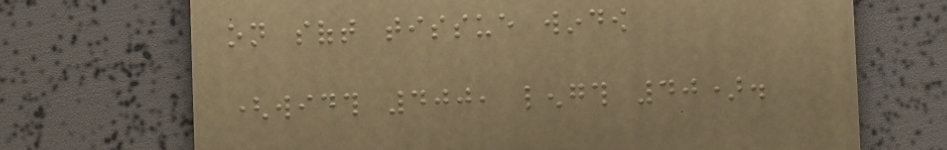on soft tissue window
(width 400, length 40).
